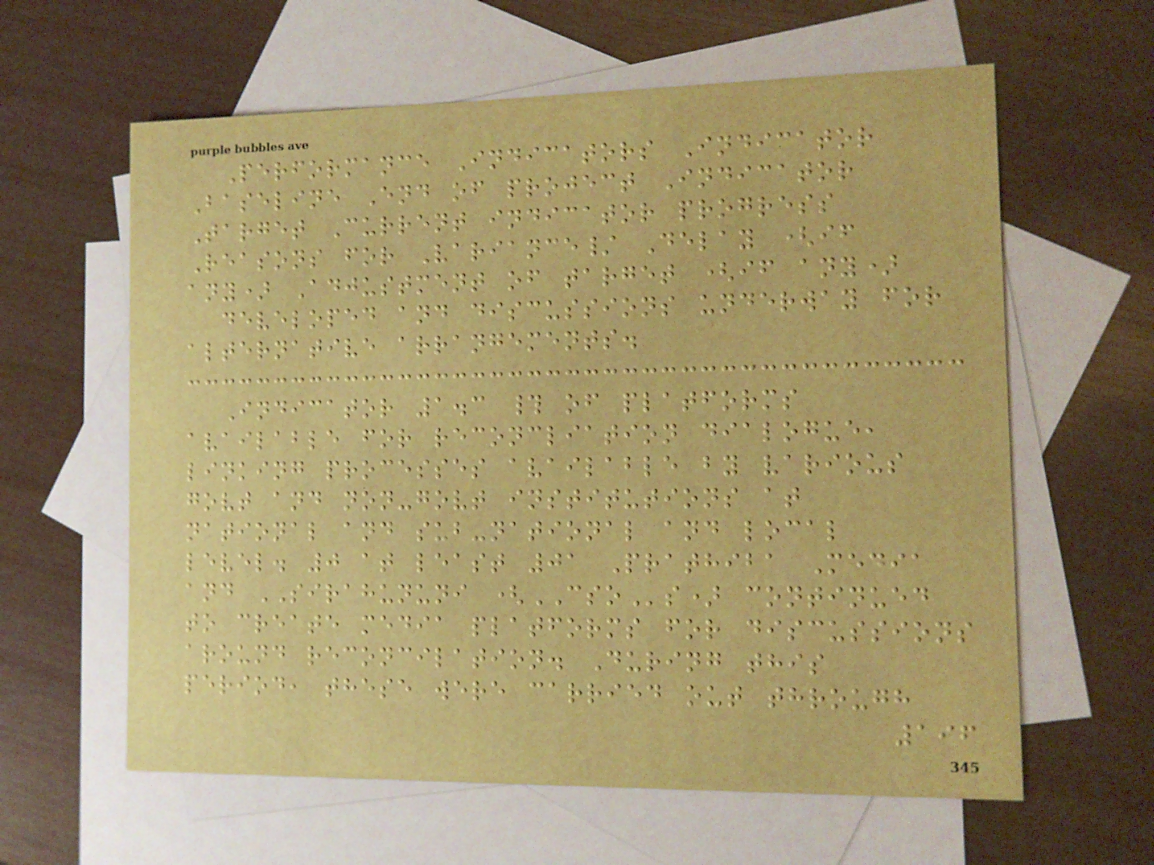Performance Indicators Indicator
Baseline End of project Indicator
Target Current indicator progress
Reasons for Variance/ Delay (if
any) Adjustment of target (if any)
developed and discussions underway for
alternative arrangements.
Indicator 1.3 # of platforms
available for reconcliation dialogue,
linking processes available by various
govt and non-govt institutions at
national and sub-national and local
level. 0 at least 01 Prathiba Media
and SIRAHUNUNI (CSOs) continued
to create media platforms for discussions
around reconcilation. During this
period, these were carried out through
196
